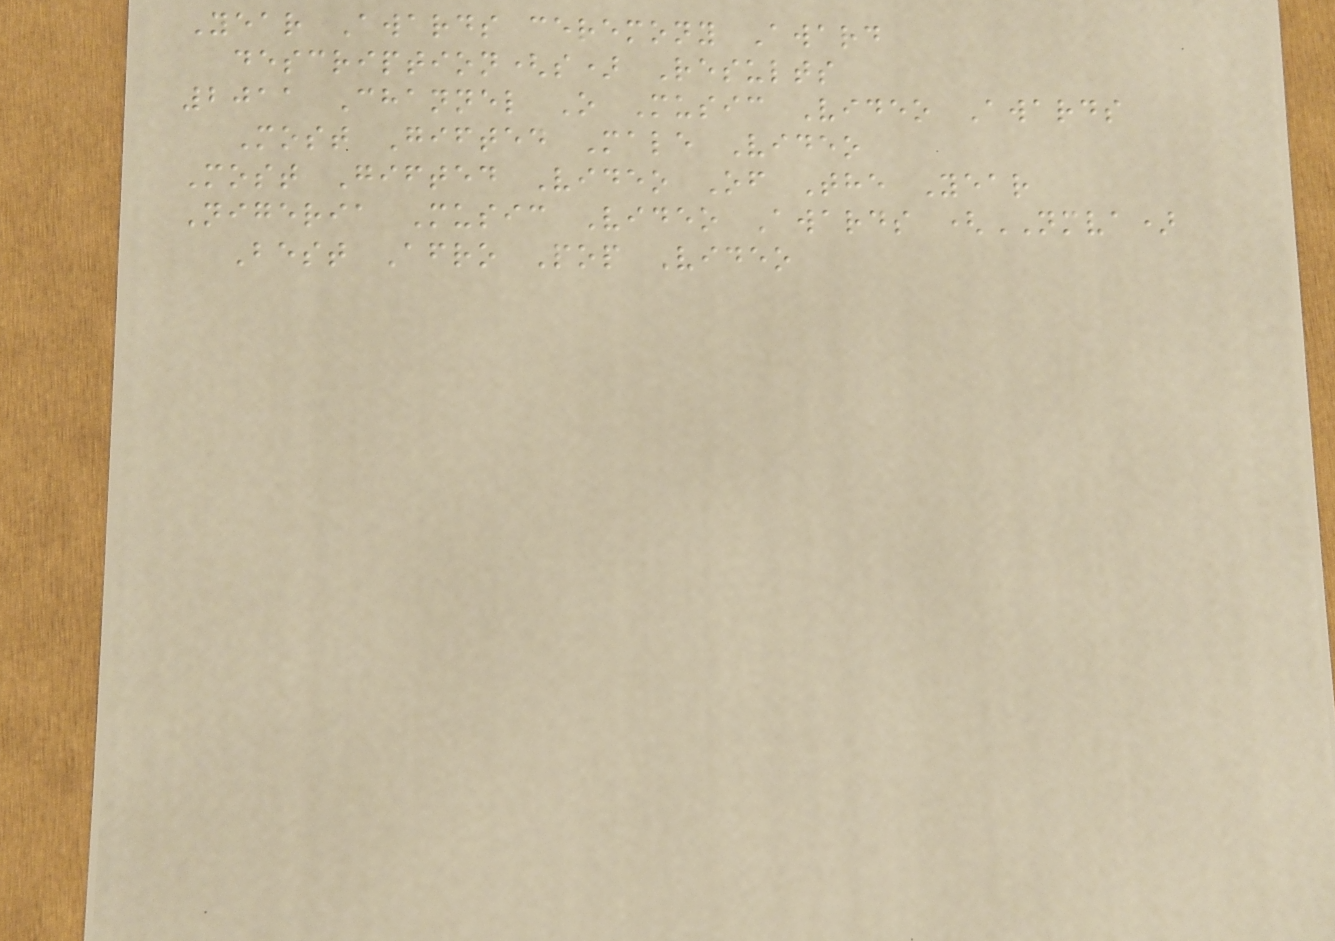Year Awards ceremony Award
description(s) Results
2011 Channel O Music Video Awards
Most Gifted Male Video
Most Gifted Video Of The Year
Nigeria Music Video Awards (NMVA)
Best Afro Pop Video
